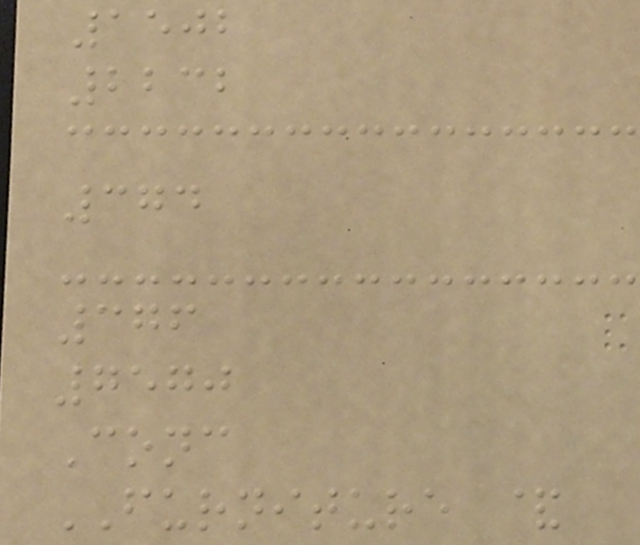1502
2232
374
376
7570
Conc
FURNITURE &
